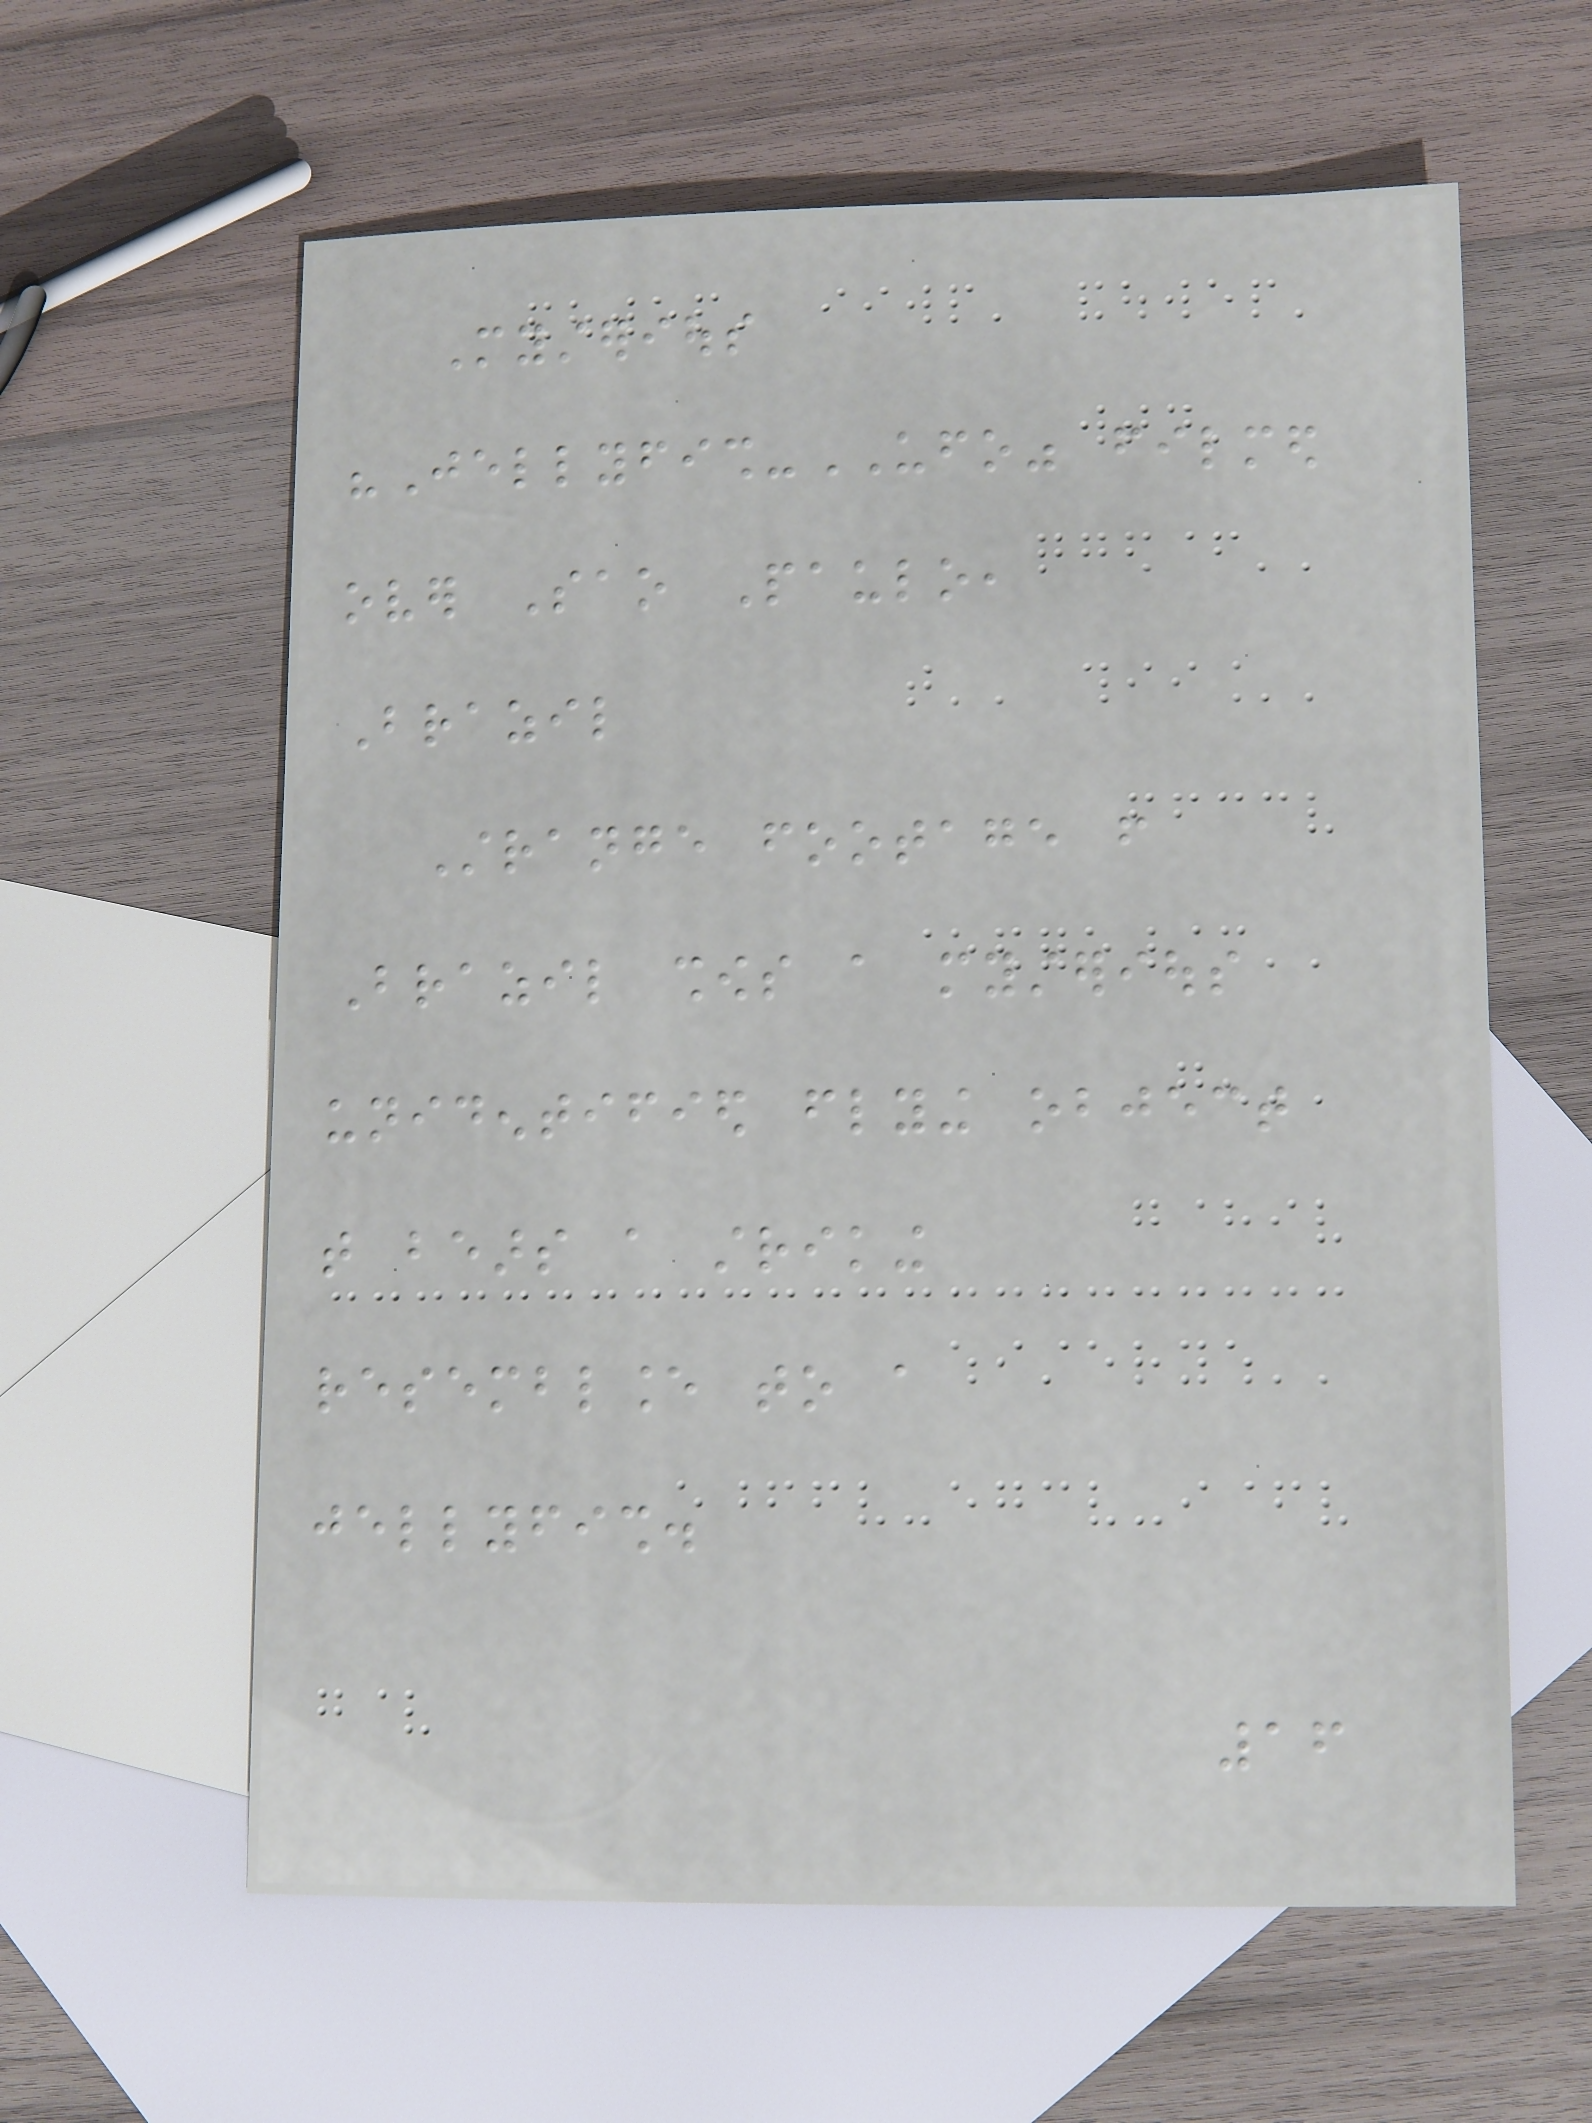Mysterious
"Jellyfish-UFO" filmed
over Sao Paulo,
Brazil
Strange footage from
Brazil shows a mysterious
unidentified flying object
that bears a striking
resemblance to a
jellyfish.
16
